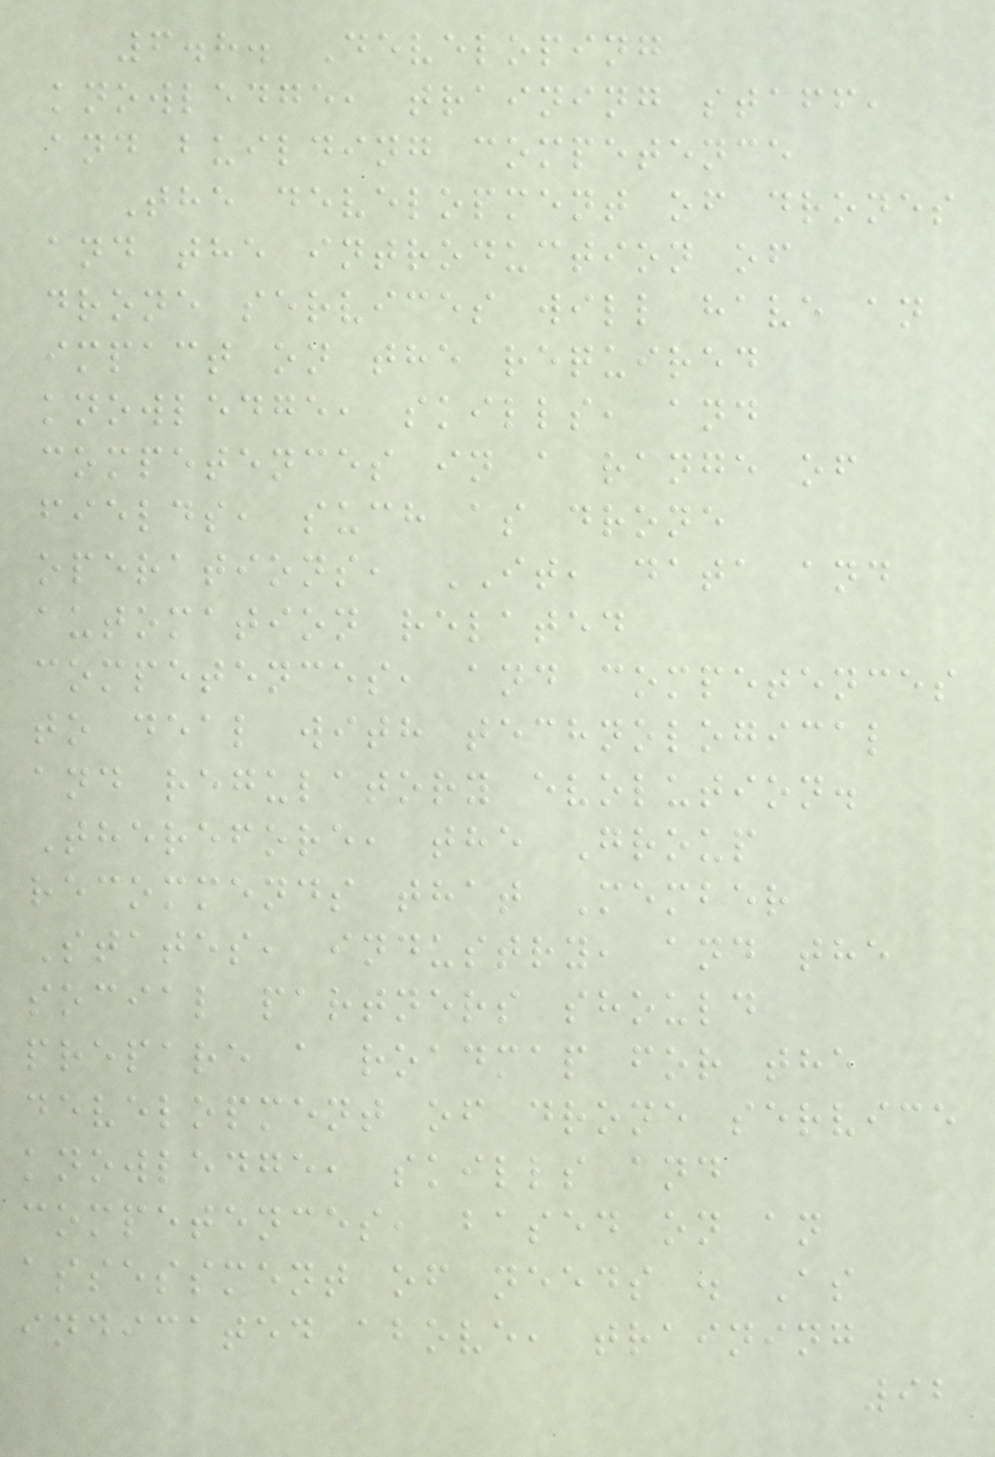6.8. Developing
knowledge, training staff,
and building competence
The development of drones
and the introduction of
drone services will have an
impact on the required
knowledge, skills, and
competences in a range of
fields, such as drone
operations, IT, data and
automation related
competences, and competences
to deal with technological
and regulatory evolution.
Therefore, the Group
recommends that Member
States, industry, and the
social partners should
prepare a roadmap for the
development of drone service
knowledge, skills and
competences, based on an
assessment of needs . As
indicated above, training
92
